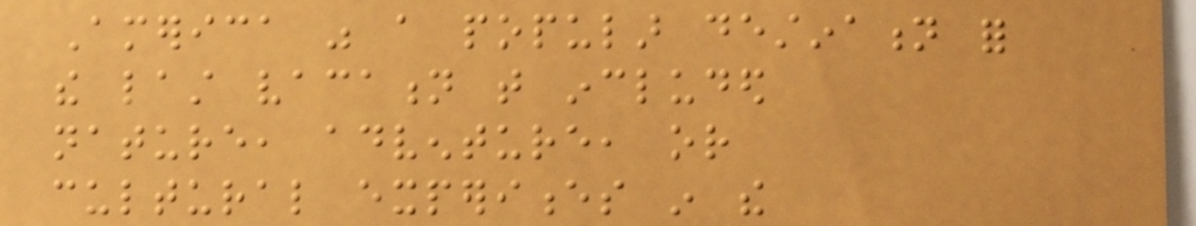America was a popular destination for
the last vacation that included
nature, adventure, or
cultural experiences in the
